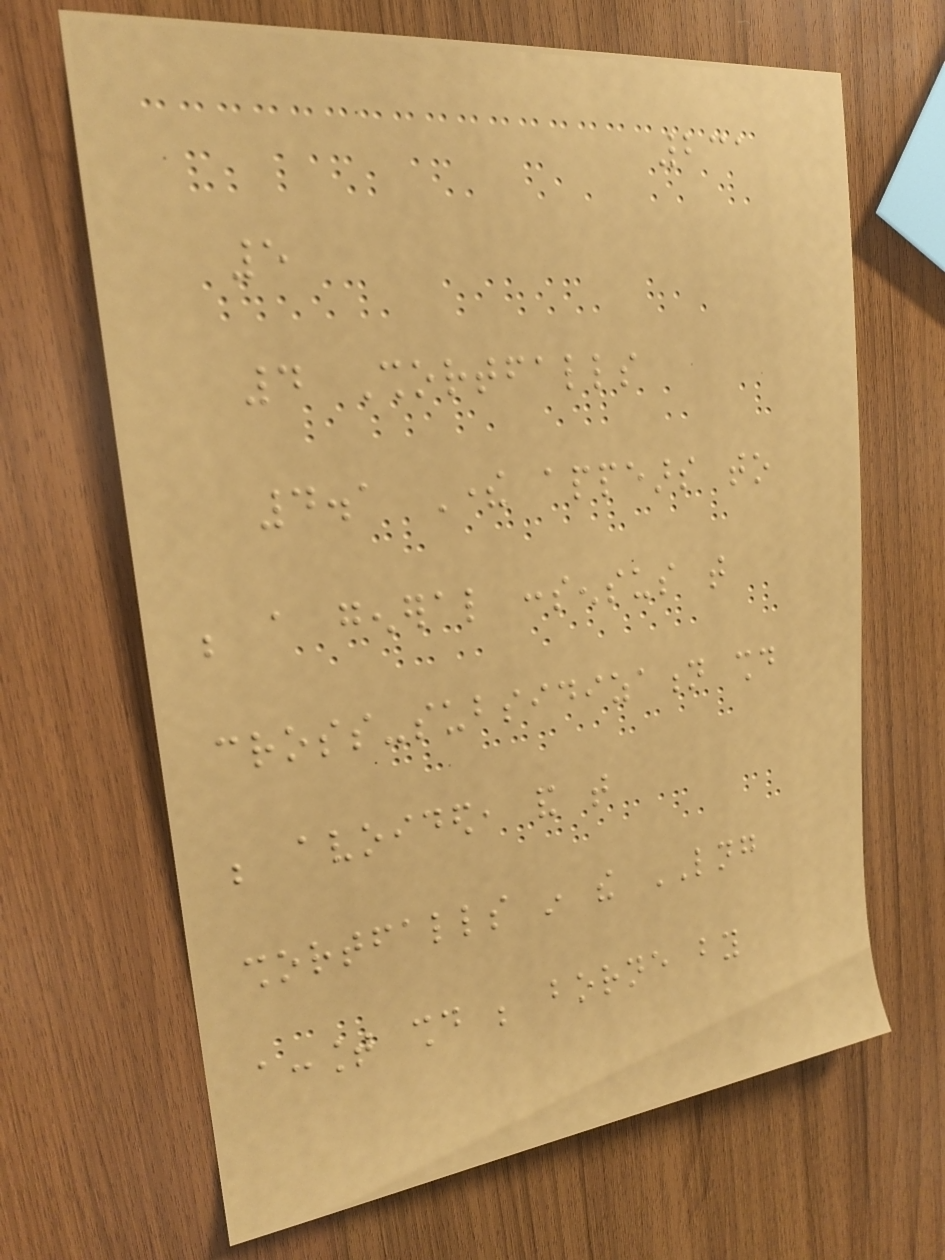231
5
4 Shortfalls
4.1 There appears to
be a general consensus that
cross-subsidization should
be avoided, and that
shortfalls in the LNG
account should be borne by
